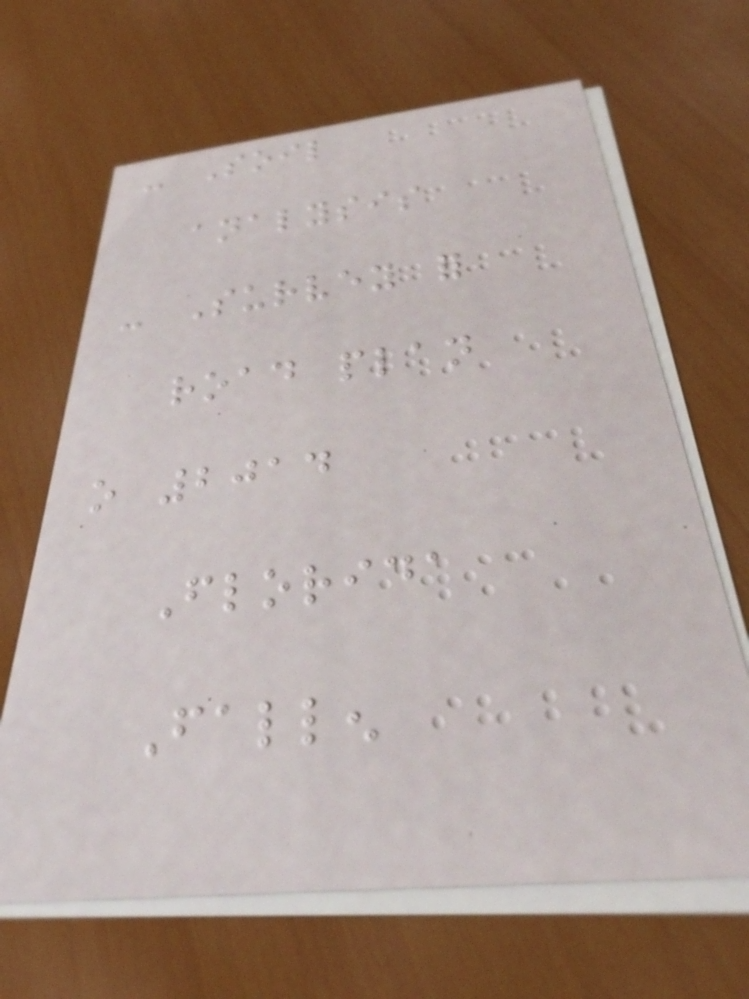- Soil
analysis
- Survey for
road plan
o 2014
Florida
Fallen
